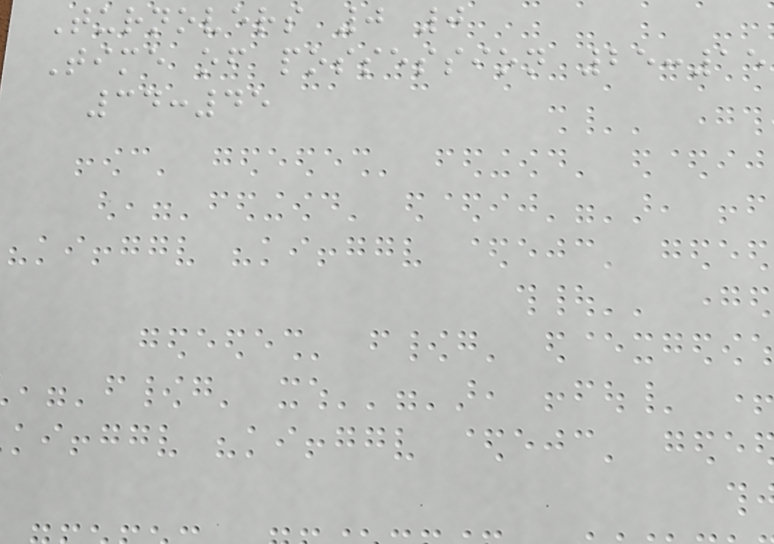Turnovers 0 0
Time of possession 25:15
34:45
